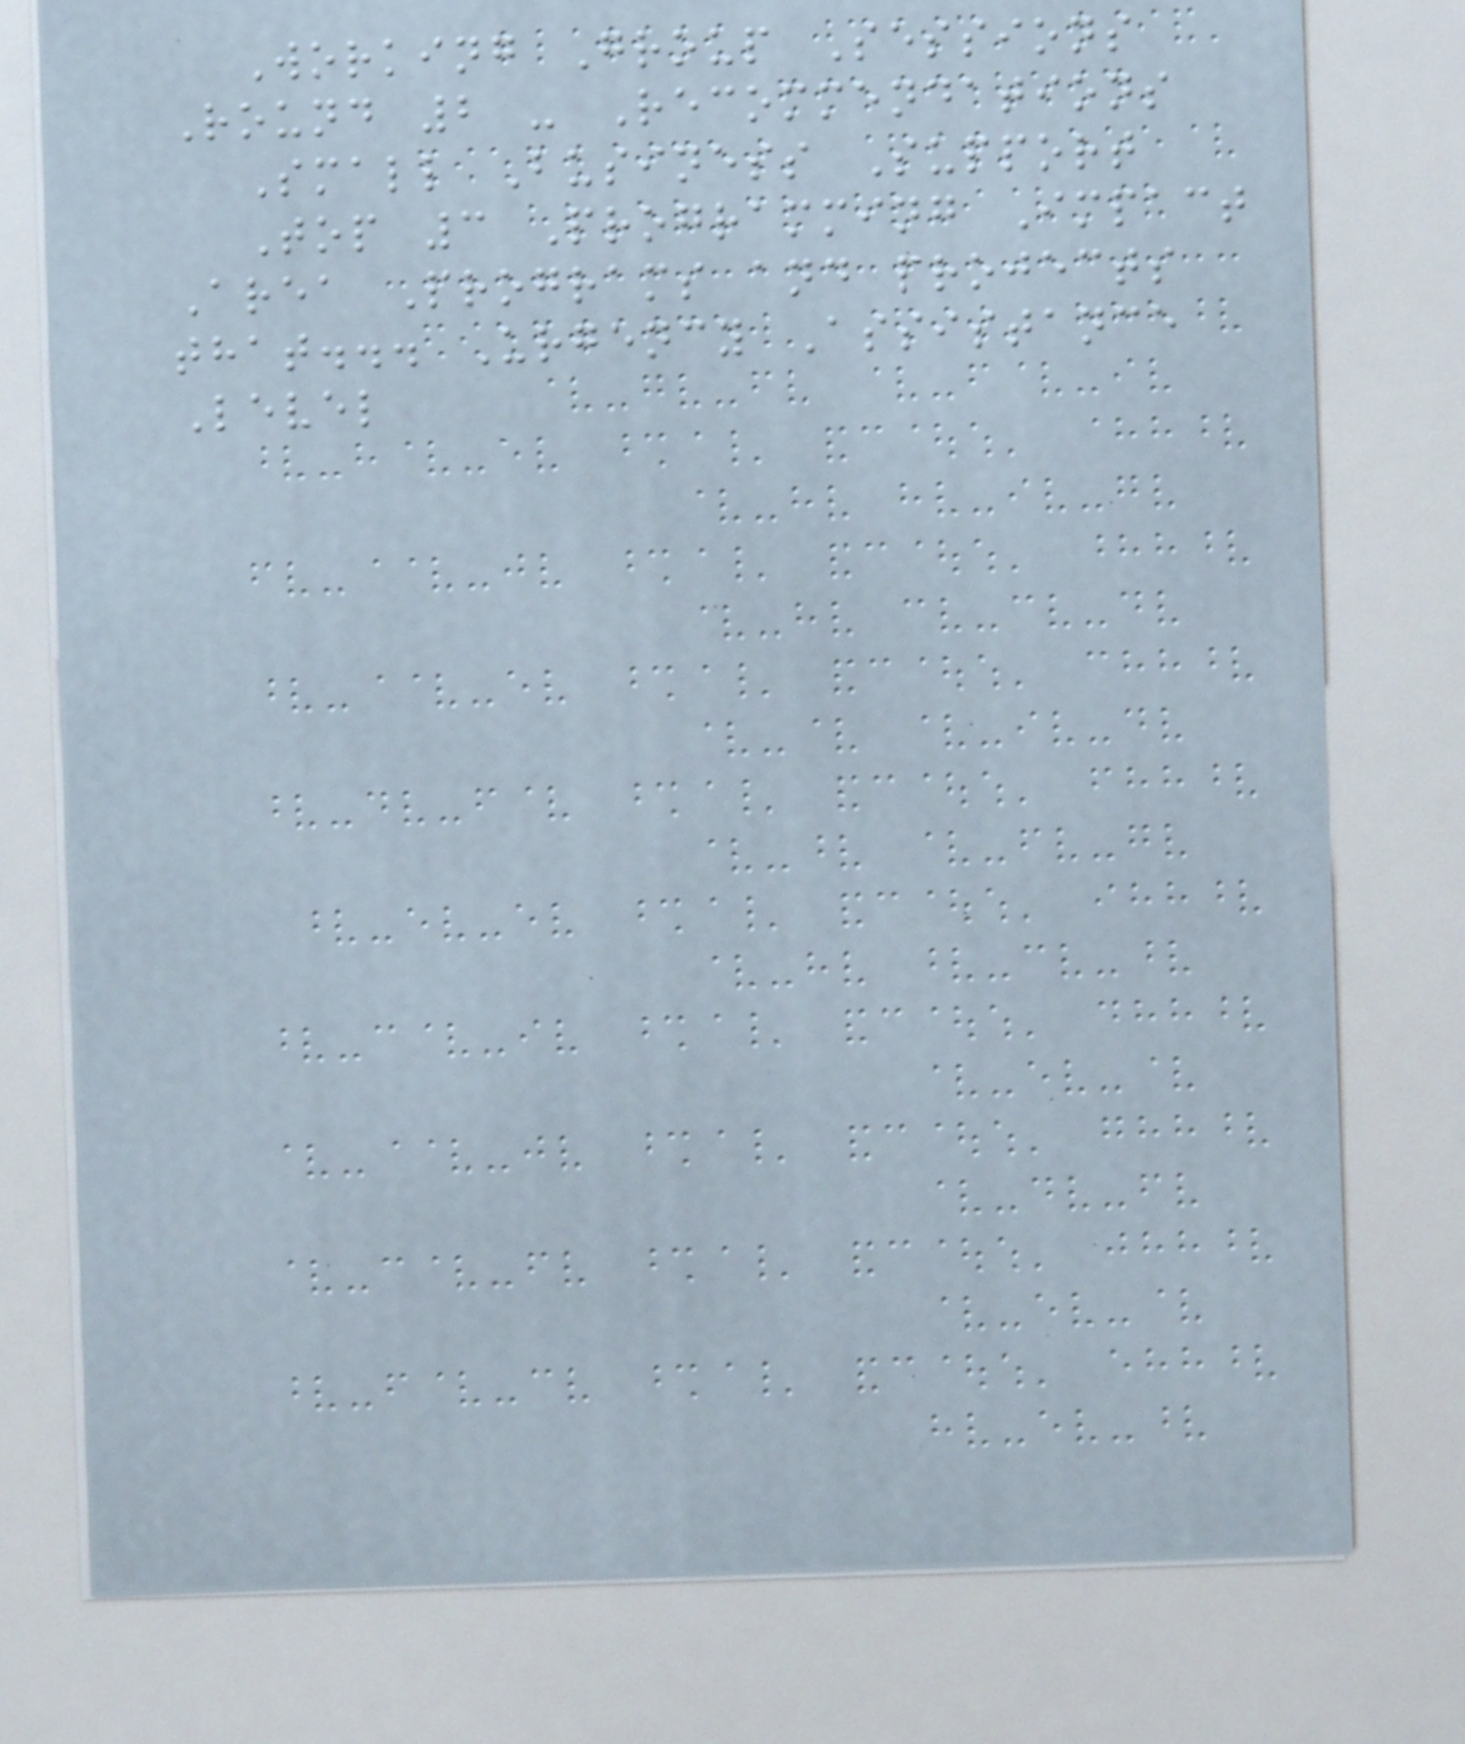Working Group Sessions
Round 2 - Recommendations
Small Business Support
Top 3 Programming Impact
Area Programs and projects
that... Urgency Assistance
Level
